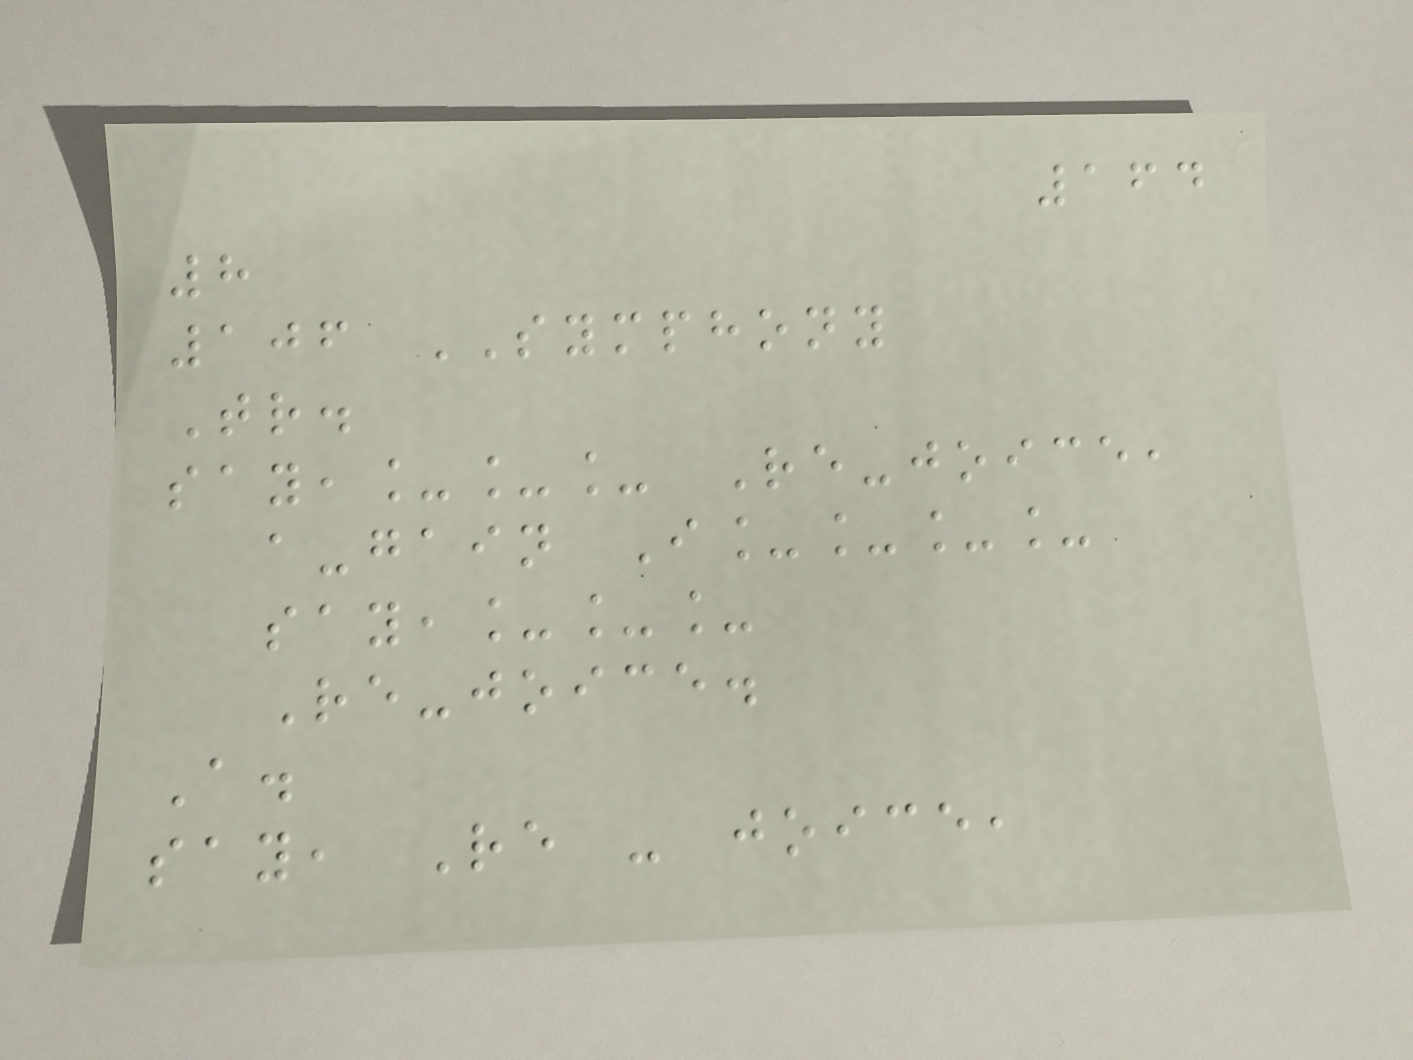164
8
106 SYMPHONY
Tr.
say,___ Re-joice,
a-gain I____
say,___
Re-joice.
A.
say, Re - joice,
